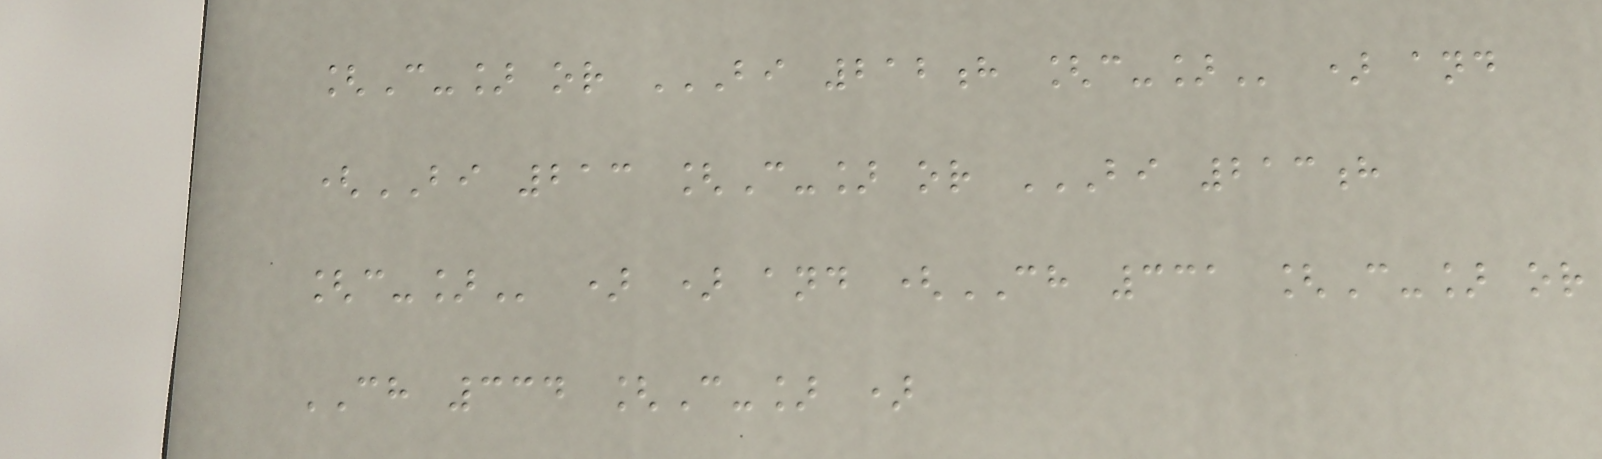[C-] or BI 212H [C-] ) and
(BI 213 [C-] or BI 213H
[C-] ) ) and (CH 331 [C-] or
CH 334 [C-] )
